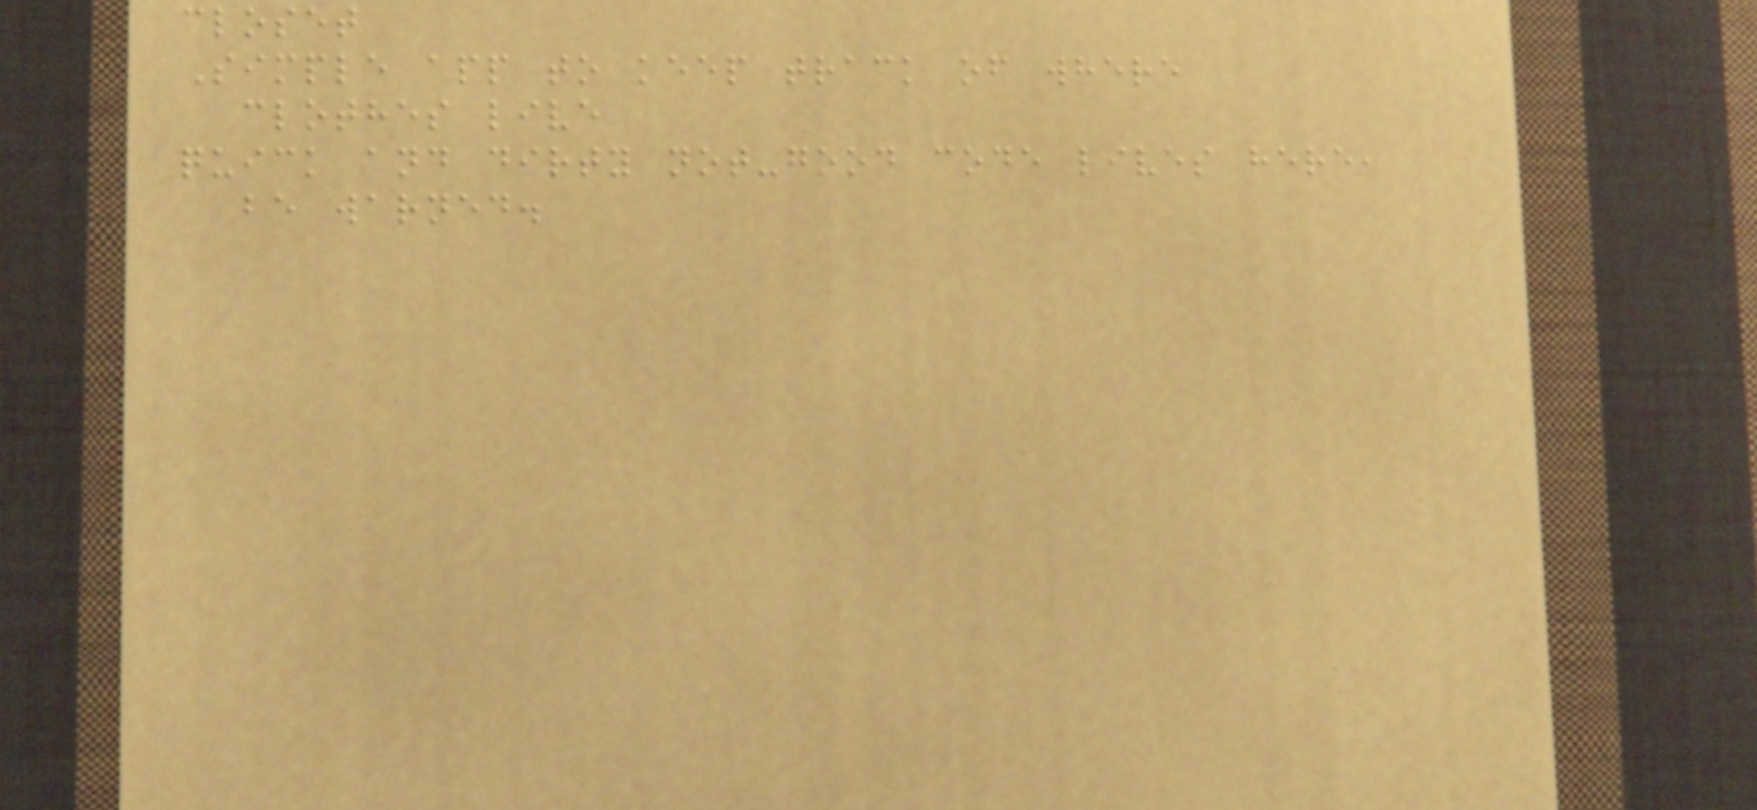closet
Simple app to keep track of where
clothes live
quick and dirty not-good code lives here,
be warned.
